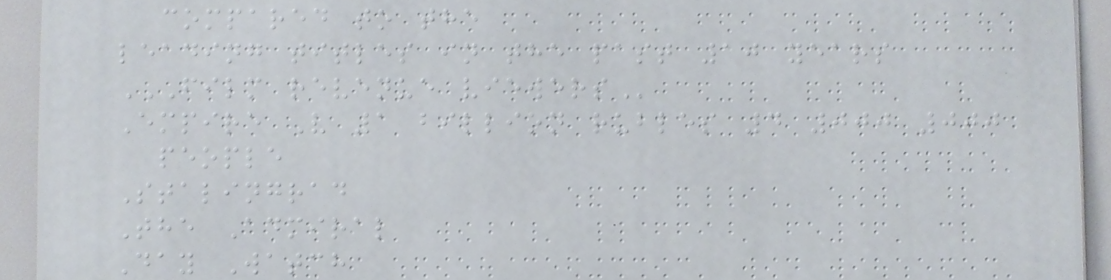compared to the
leading titles in the past 10 years
FILM REVENUE VIEWERS
Empire V 1 billion rubles 4 000 000
people
Stalingrad
The Admiral
Day Watch
